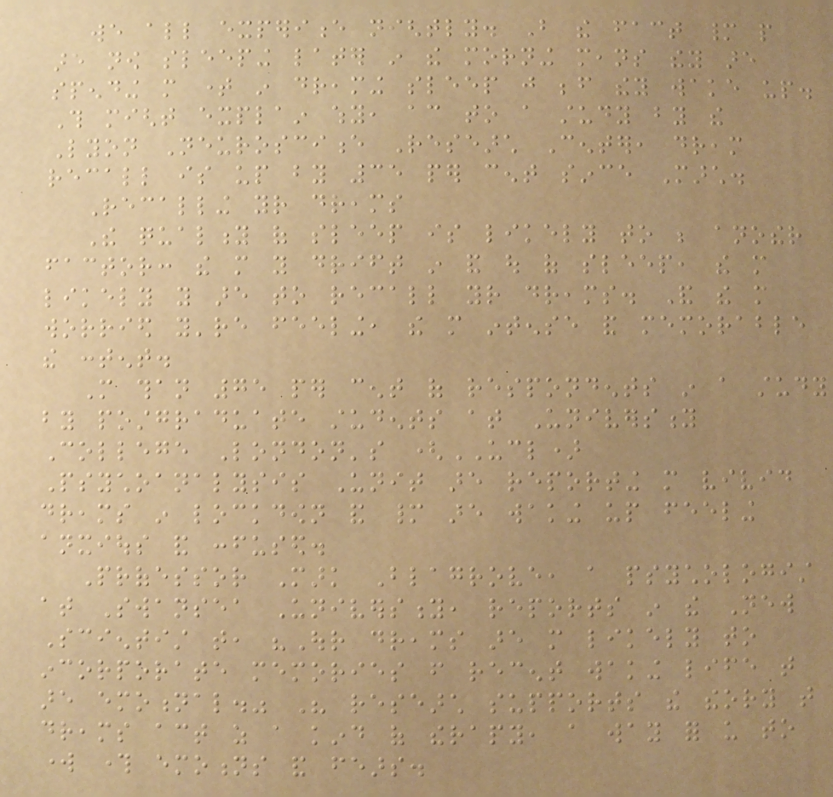we all experience nightly. But the fact many people
are now sleeping later in the morning means they are
spending more time in dreaming sleep just before they wake up.
This might explain why, according to a study by the
Lyon Neuroscience Research Center, dream
recall is up by 35 per cent since March.
Recalling your dreams
The quality of sleep is likely to be another
factor: the more you drift in and out of sleep, the more
likely you are to recall your dreams. And the more
worried you're feeling, the more intense and memorable
the content.
More than 75 per cent of respondents in a study
by postgraduate students at University
College London's (UCL)
Psychoanalysis Unit are reporting more vivid
dreams in lockdown and many are waking up feeling
anxious and confused.
Professor Mark Blagrove, a psychologist
at Swansea University, reports in the New
Scientist that, "Our dreams are more likely to
incorporate memories from recent waking life that
are emotional." His research supports the theory that
dreams act as a kind of therapy, a way for us to
work through emotions and fears.
